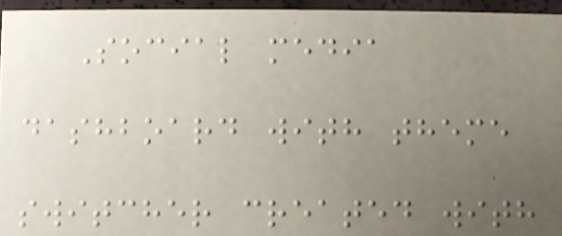Social media
dashboard with theme
switcher created with
